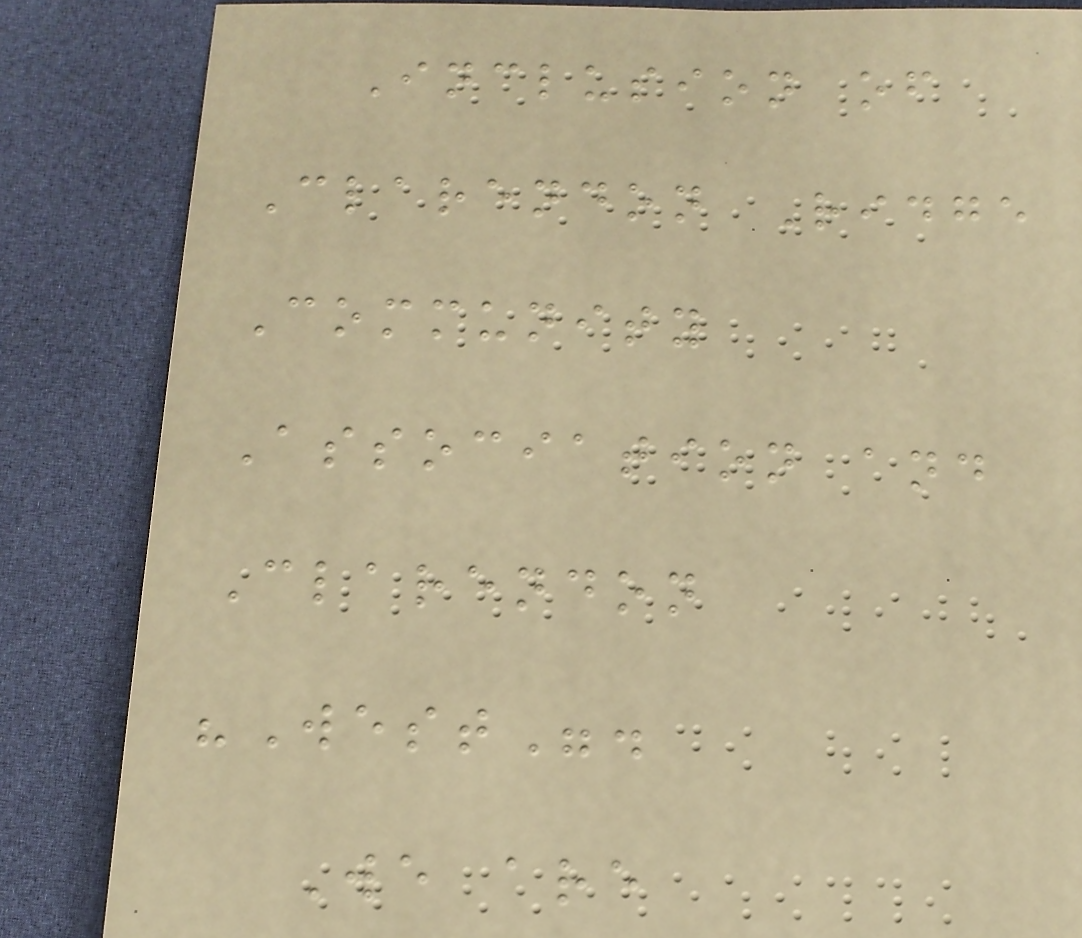Inclusion of
Clarendon Ridge
Community
Association and
Clarendon
"West".
We are
